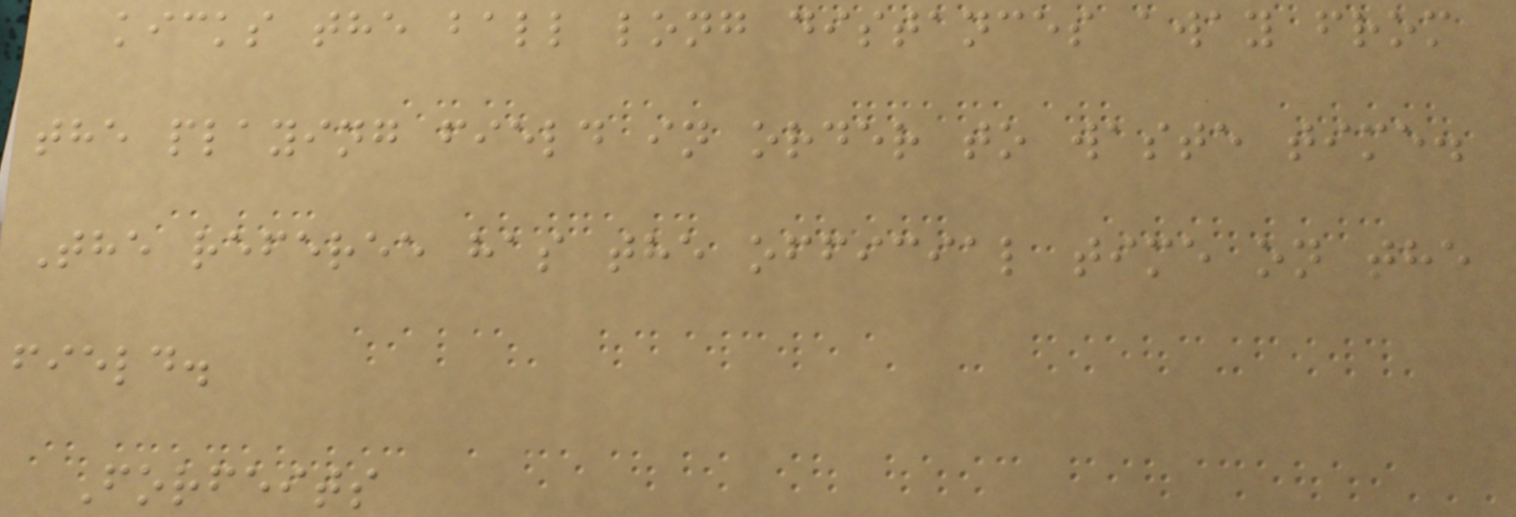kicks the ball long distances away from
the playing field in order to waste time.
The referee has the official time on the
field.
Forfeits
